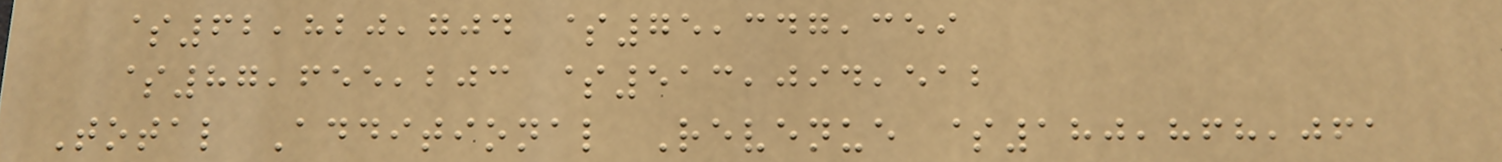$62,820,704 $75,347,359
$87,655,203 $513,094,512
Total Additional Revenue $180,868,061
